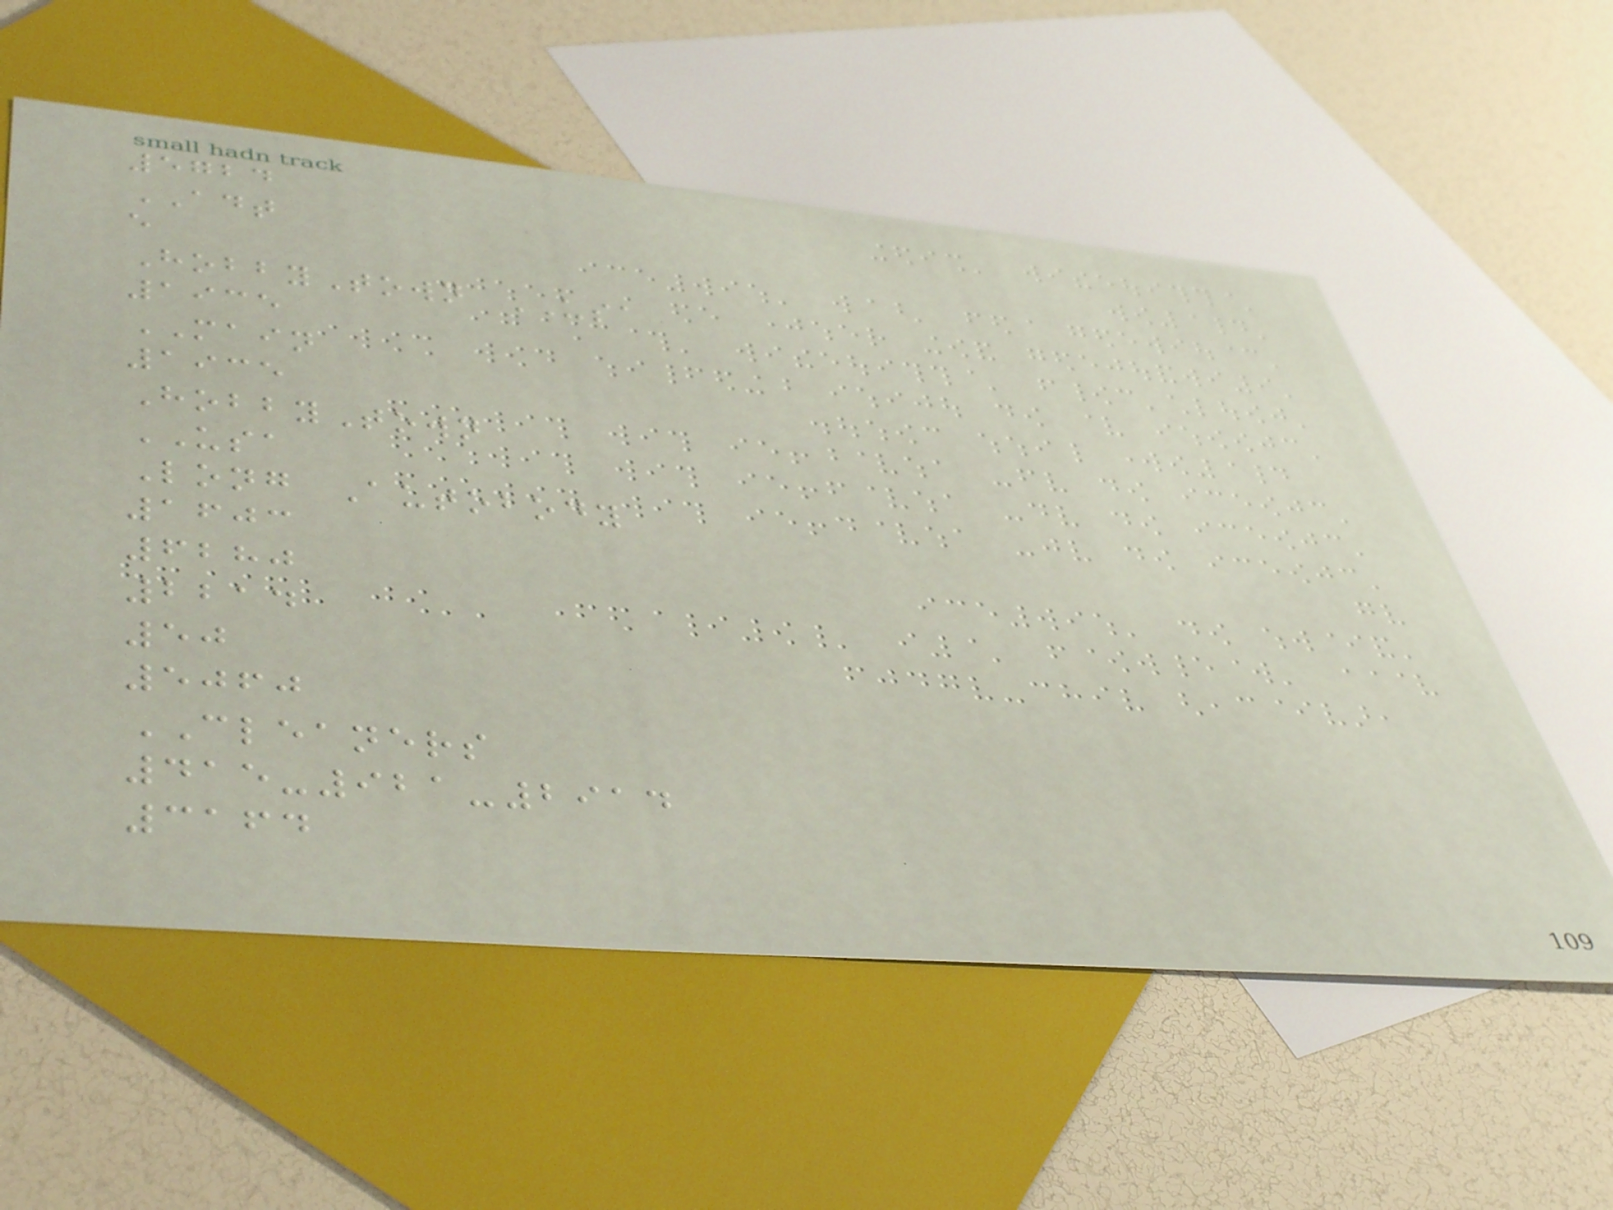5724
ADT
e
HobbyTown USA
1935
MAIN
1935
HobbyTown
USA
Long Autobody
1603
6280
2214
50
5060
CLEANERS
415-921-2914
3164
